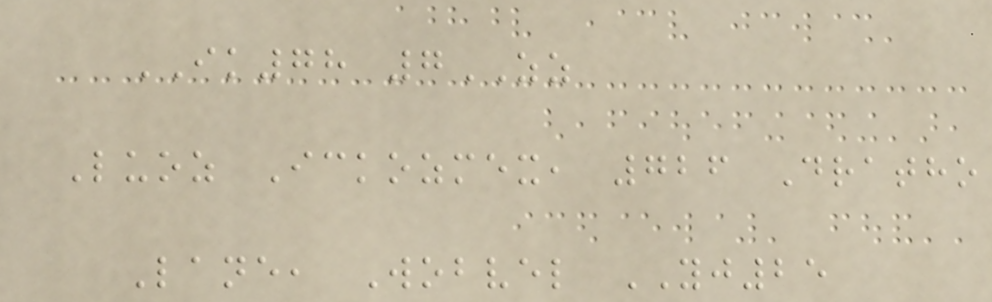IK78 7ZZ
Luoz Ickozmex, 726 Dratho
Lane, Wobvel YJ25
